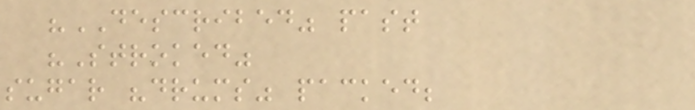"DESCRIBED" past
"Stroked"
sugar "drums" packed;
